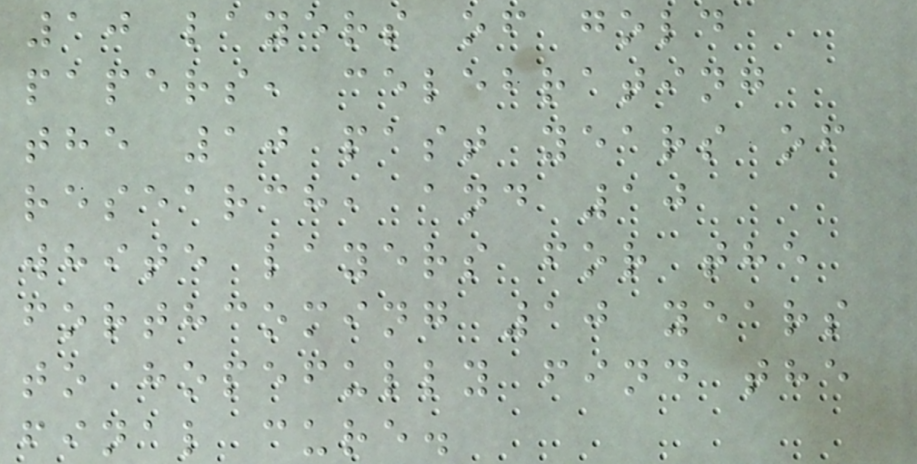10 layers of gold
papers, celebrating
the 10 past years of
research, and 10
white layers for the
forthcoming 10 years
to hopefully find the
final cure.
